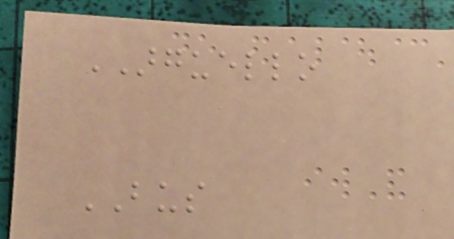ARGUELLO
BUS
